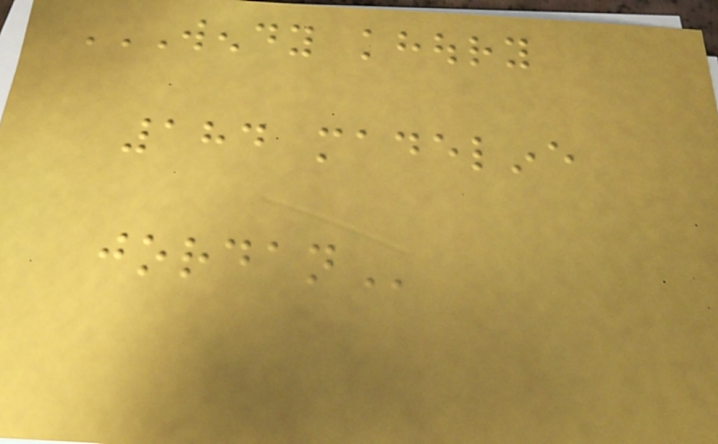WENDY KHOURY
184 MADELINE
JORDAN
